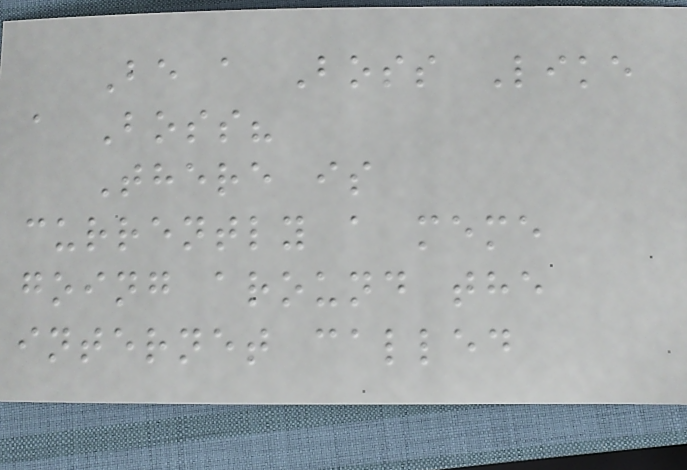Be a Boss Like
a Boss?
There is
currently a meme
going around the
internet called
